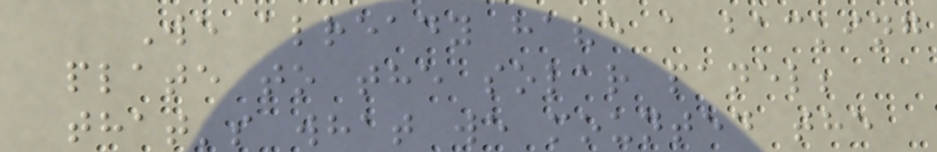We already have a backing
plate to the solar panel;
that's what we mounted the
